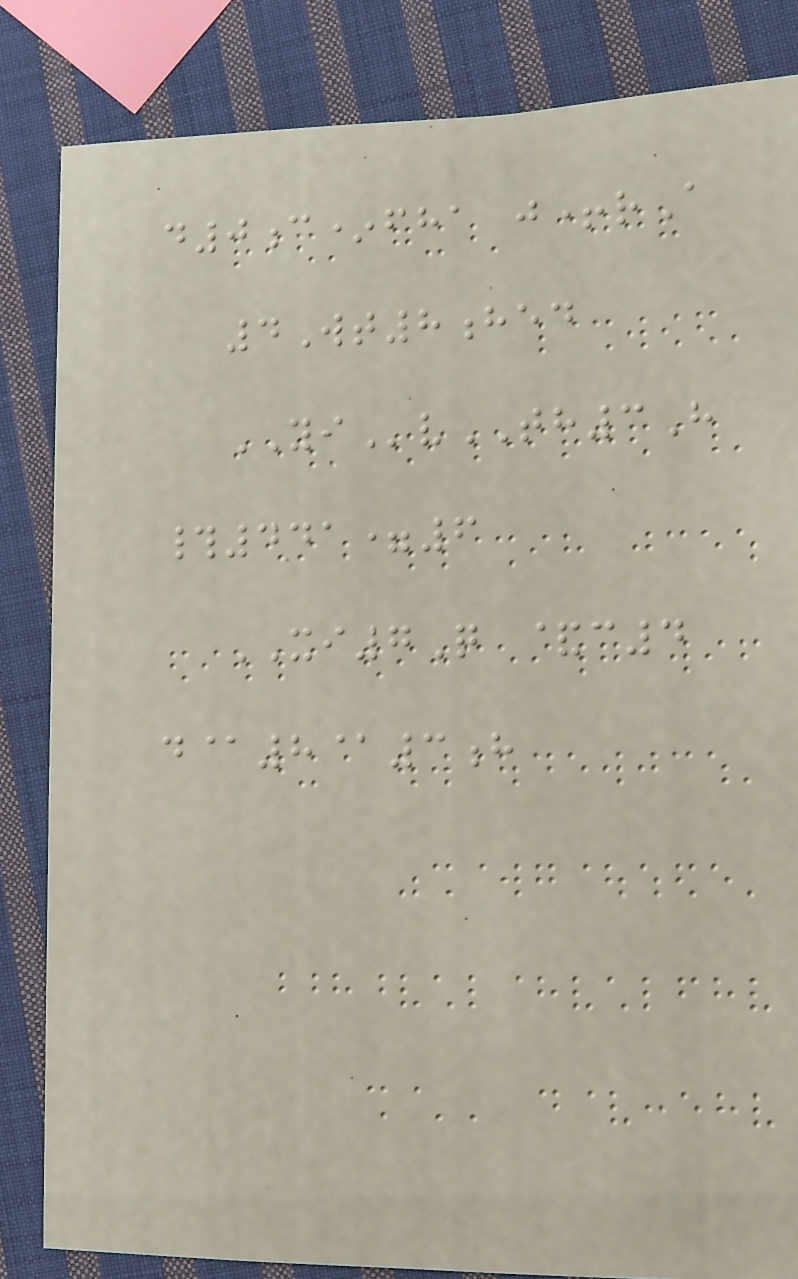d0c*fha j+rA
4Wt8hed
YIvTH3H
#441=6
XI7Q &c4
d@8@3h
